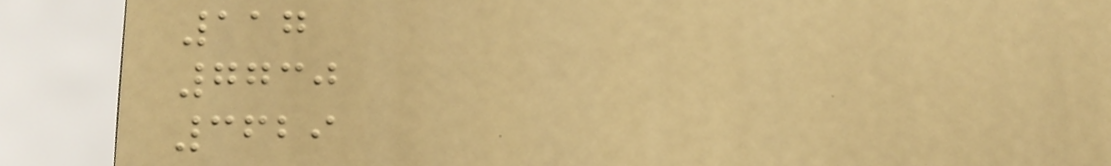117
7730
3629
